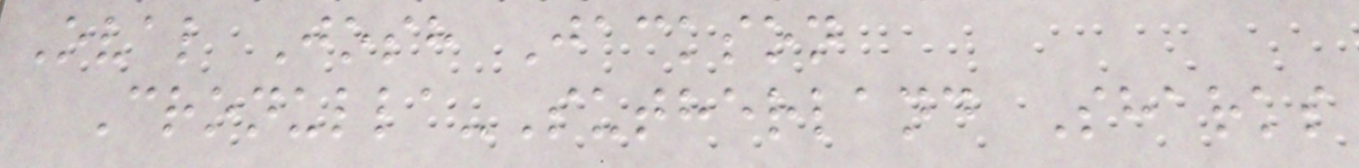Oval Josh Jackson
Cronulla-Sutherland Sharks
